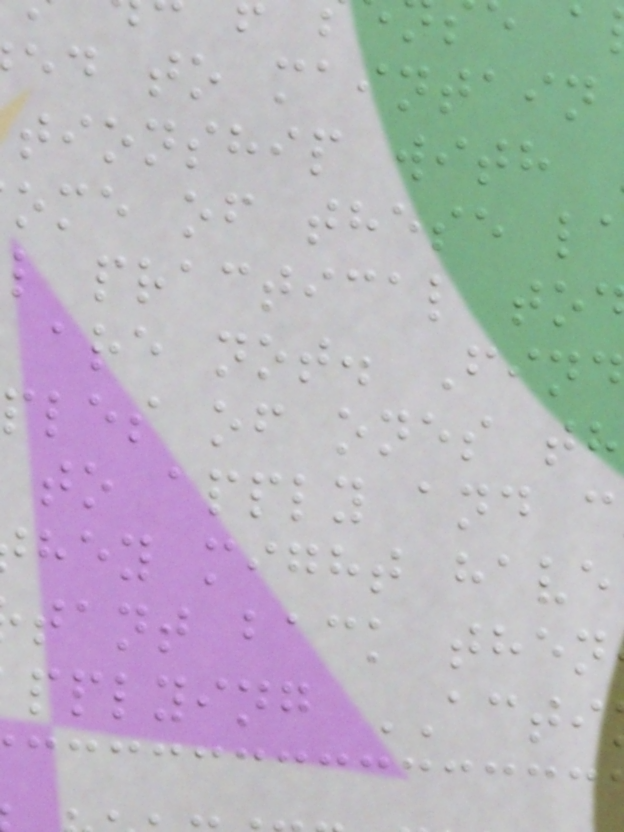ed to maintain
tionship with
ome of these l
l practical to
are not. Find
ples of ones th
to apply and c
hey might have
tant back then
pplying ACTI
